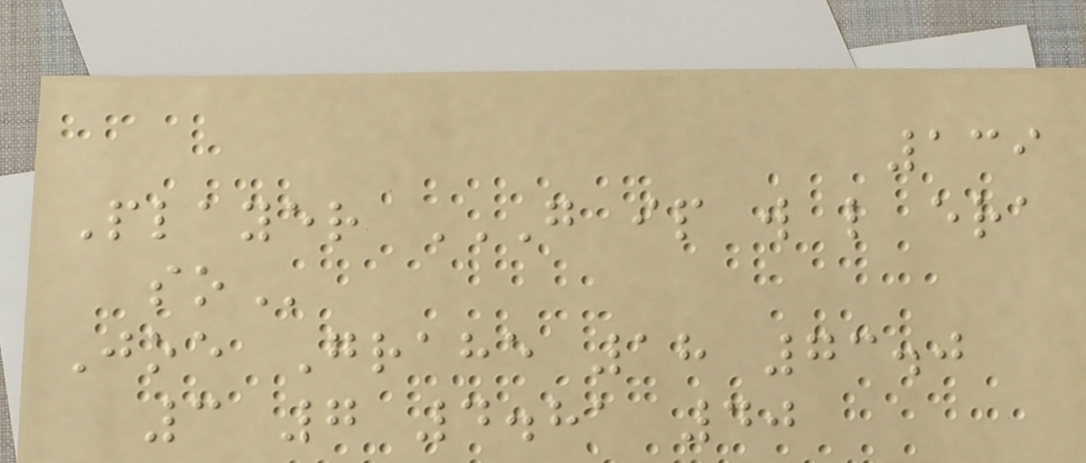139
Player G IP W L ERA
SO
Joe Grahe 18 73.0
3 7 4.81 40
